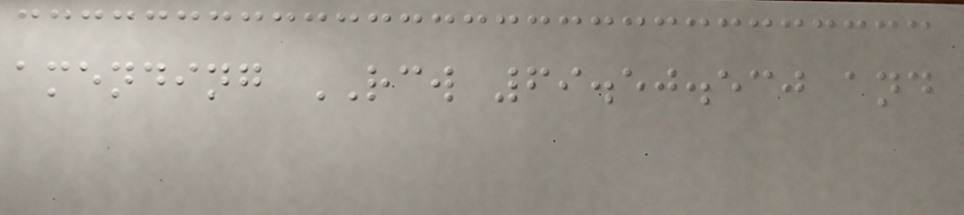amending RCW 69.50.530 and
